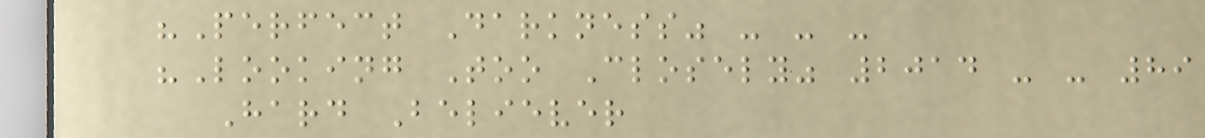"Perfect Darkness" - - -
"Looking Too Closely" 2014 - - 89
Hard Believer
